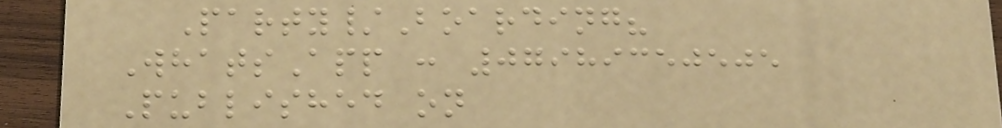Party/Boarding?
WhatsApp : 07989350505
Published on
